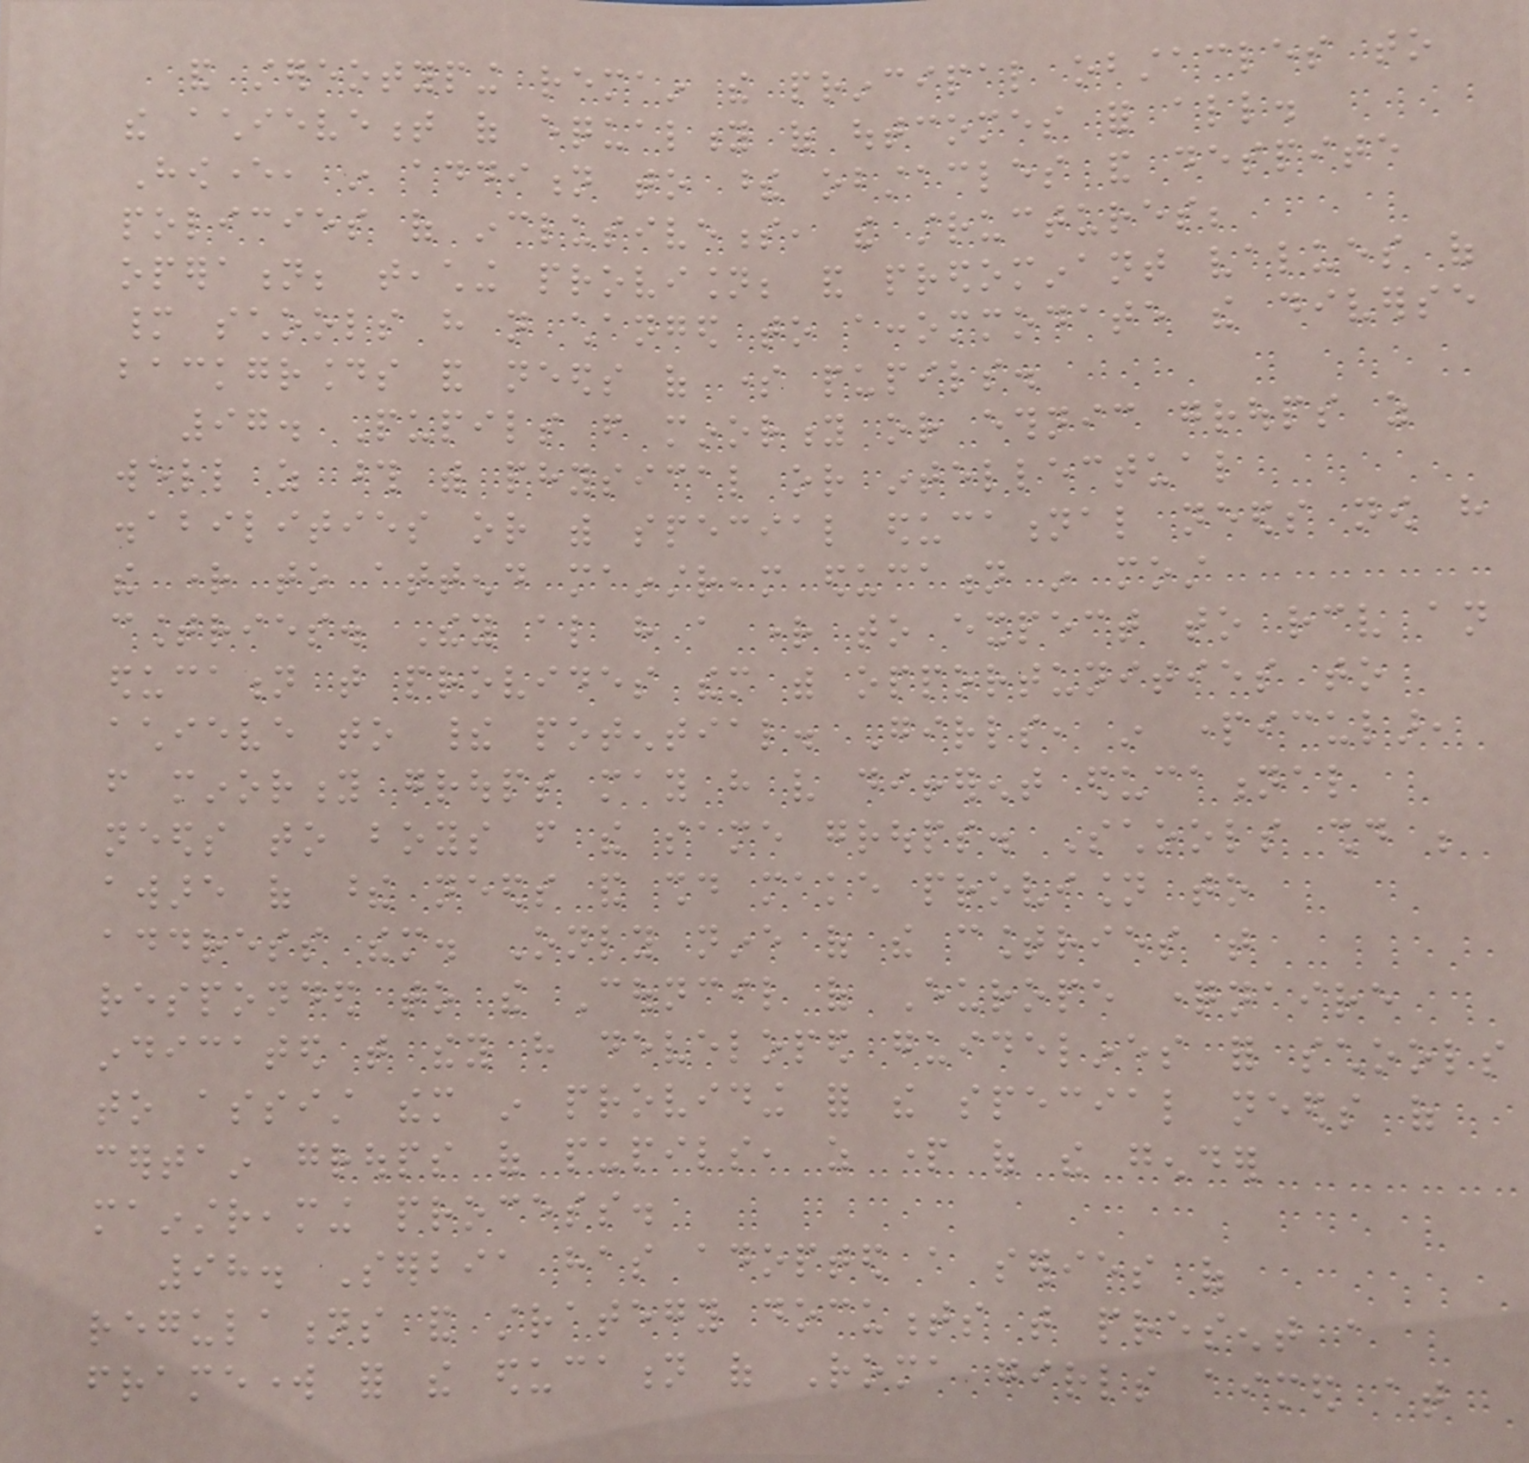and stereotyping remain the principal obstacles to
the achievement of equality of outcomes for all.
However, in addition to these obstacles and despite
policies of inclusiveness, the structures;
operation; teaching provision; and predominant values of
many schools have not changed to accommodate the diverse
backgrounds and needs of some pupils.
97. Pupils from minority or ethnic groups as
well as those with physical or intellectual
disabilities or with special educational needs now have
the right to attend mainstream education in most
countries. They also have a right to expect to receive an
education that provides them with opportunities to
achieve to their potential. Girls, in particular,
from minority groups may have very different educational
needs to boys from the same groups. Schools should be
aware of these needs and should make provision to
address them. Only nine of the countries that
responded to the Council of Europe questionnaire
indicated that they have developed guidelines for schools
to assist them in providing for the special needs of
certain groups of pupils, as part of the gender
mainstreaming process.
98. Serbia has adopted a series of
regulations and strategy documents that present a
framework for the education of Roma girls aimed at
